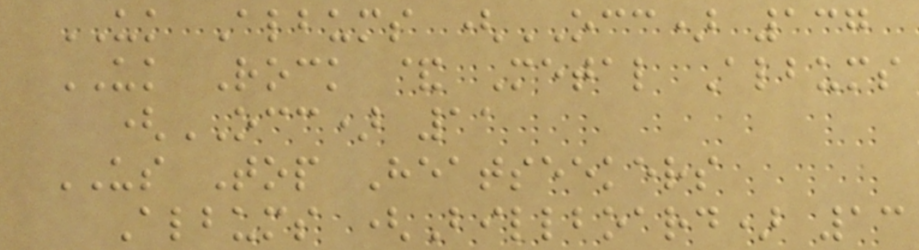UK Albums (OCC) 137
UK Rock & Metal Albums
(OCC) 11
US Top Heatseekers
Albums (Billboard) 13
